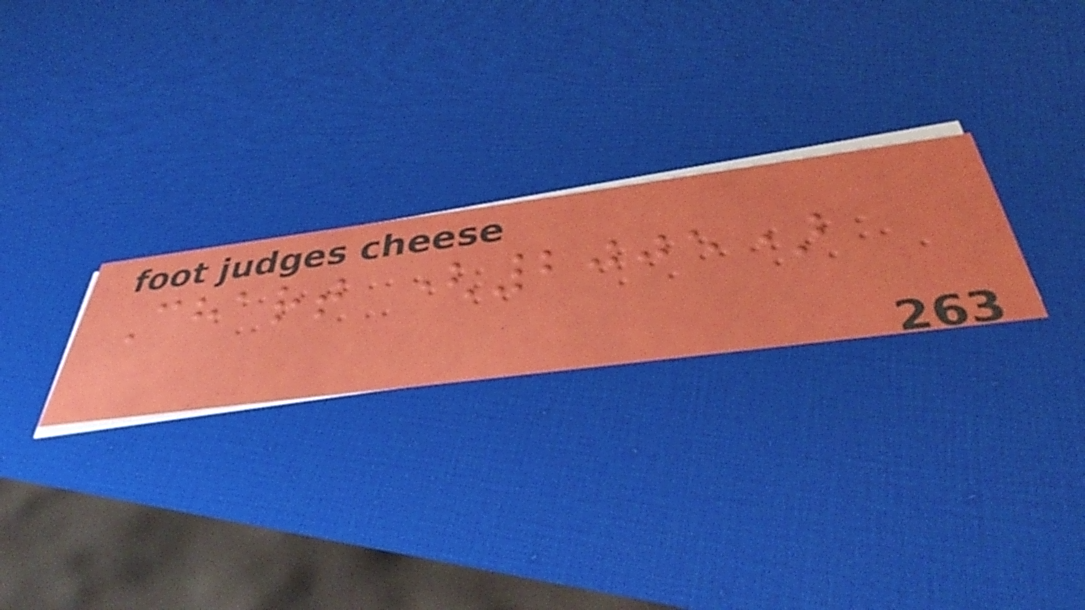Chart (2005)
